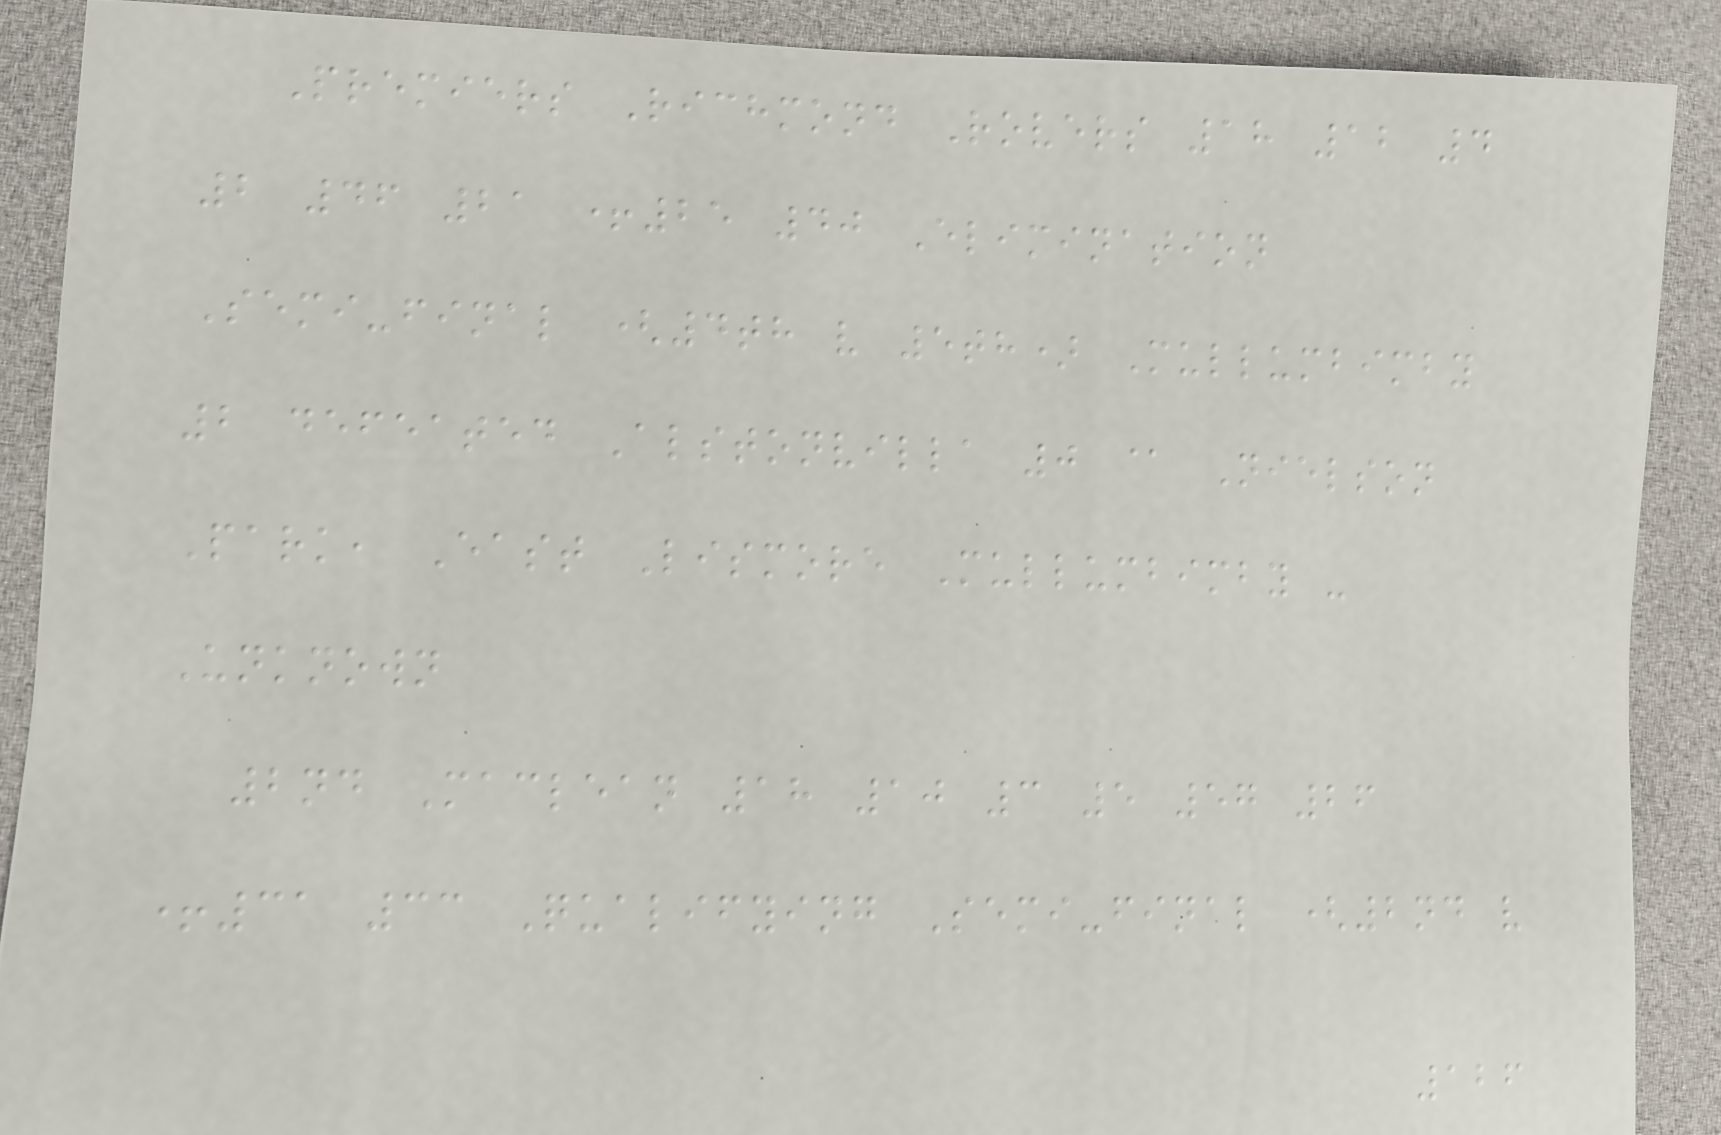Premiers Richmond Rovers 18 12 4
2 46 21 +25 40 Elimination
Semi-final (4th v 5th) Mullumbimby
2 defeated Alstonvilla 0 @ Nielson
Park, East Lismore Mullumbimby -
Unknown
2nd Maclean 18 10 3 5 57 26
+31 33 Qualifying Semi-final (2nd v
126
